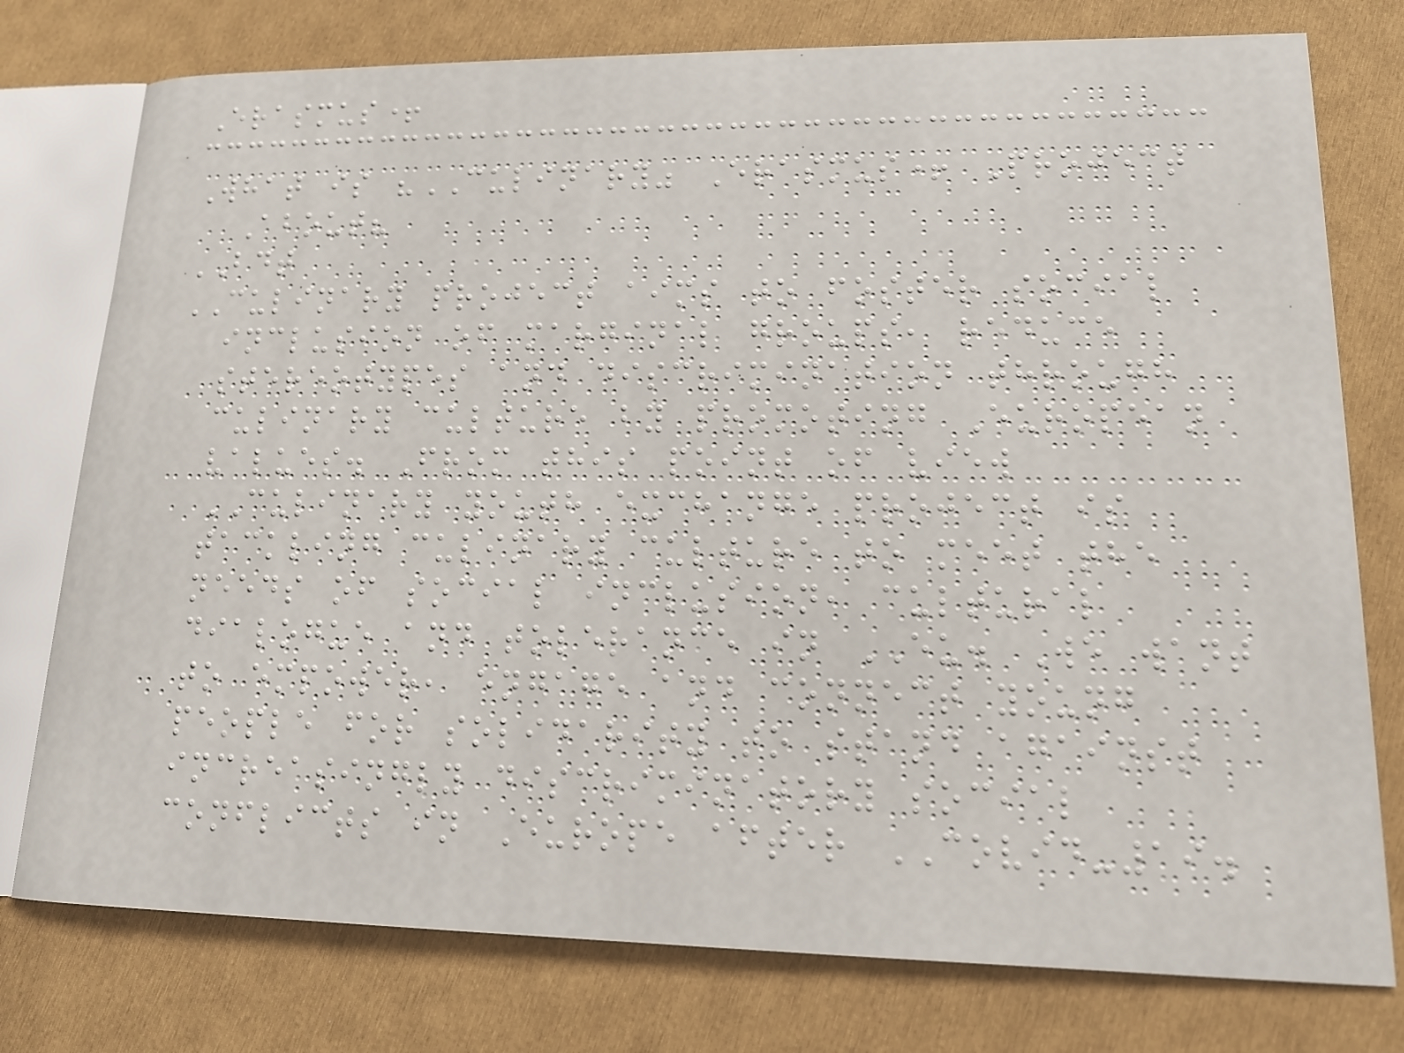Erasmus+
What is "CULINARY" Erasmus+ Project
About?
BDT
CULINARY project aims to foster social
inclusion of marginal groups, reduce
stereotypes and discrimination through
culinary culture by promoting European
values. From this point of view
CULINARY youth exchange project is
tackling culinary culture to meet the
needs of social inclusion, cultural
dialogue and tolerance in EU. We want
to empower, engage and connect young
people for solidarity to stand against
increasingly discriminatory social
conflicts in Europe after COVID-19.
